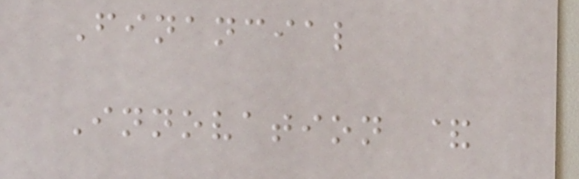Financial
Innovation &
